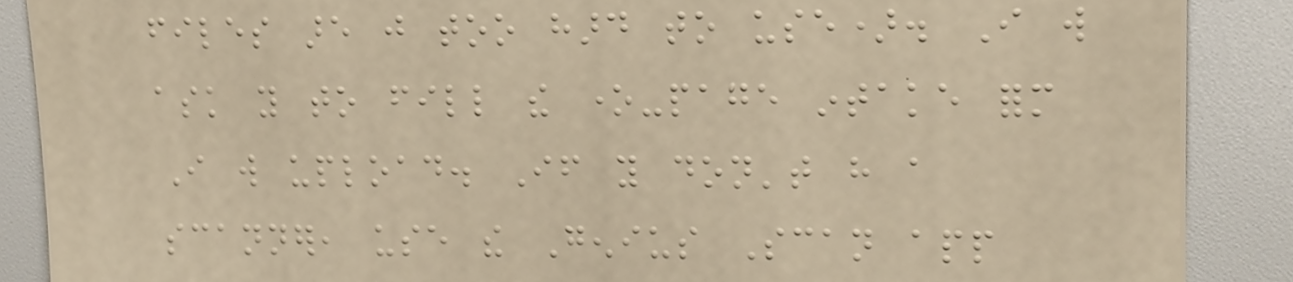files are just too hard to use). I will
ask you to fill the one-page intake form
I will upload. If you don't have a
scanner, use the Genius Scan app
